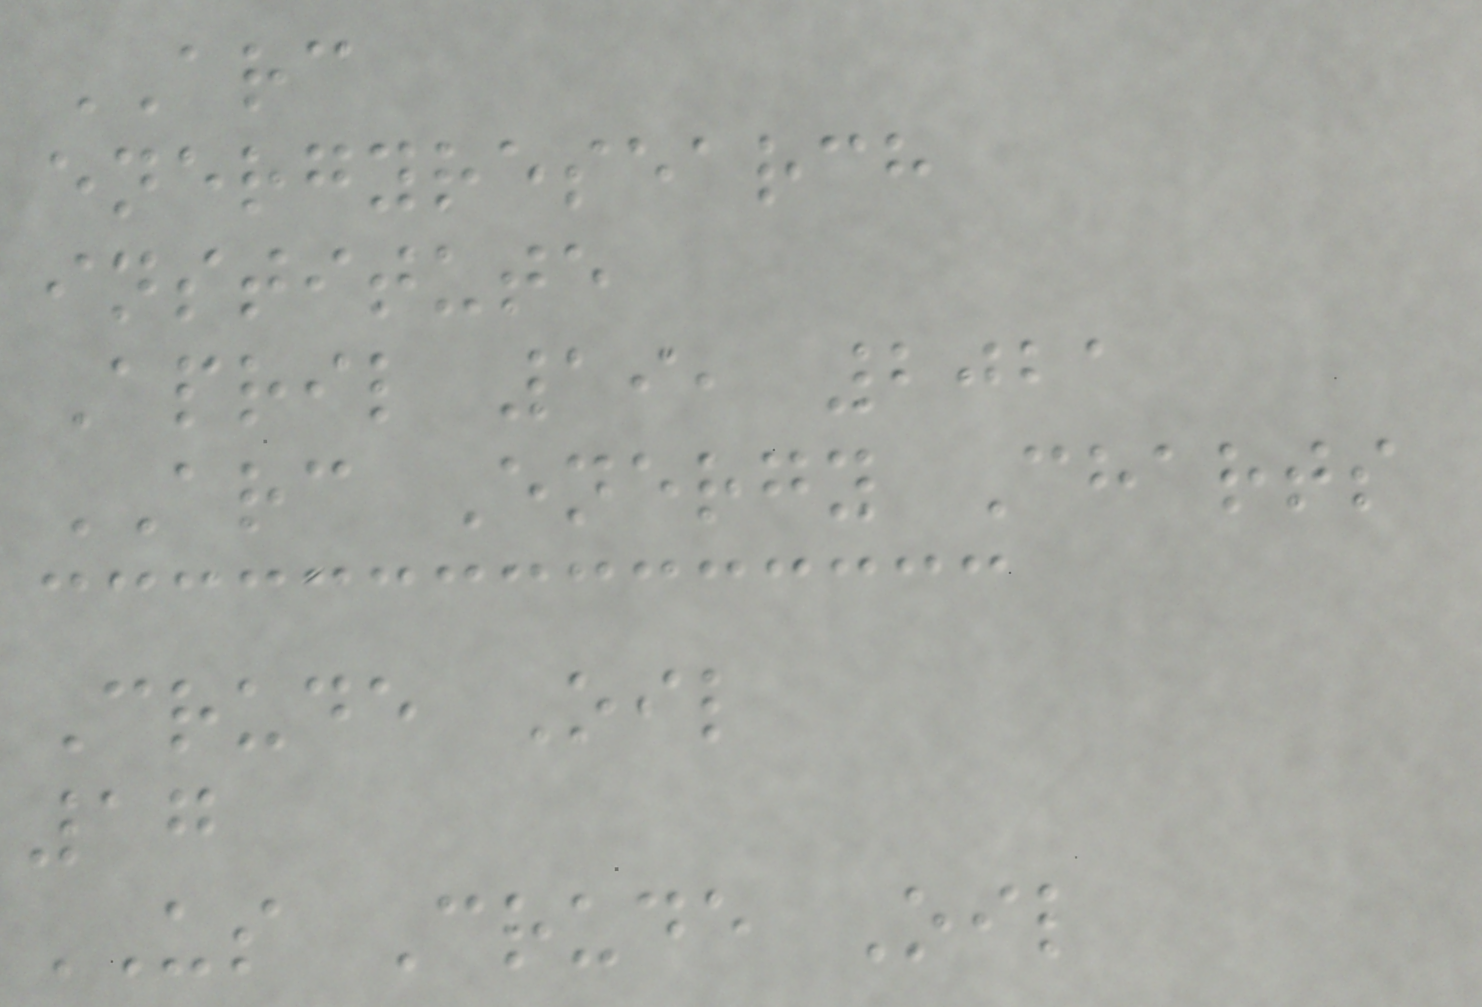ARC
energyresearch
institute
April 19, 2021
ARC Energy Charts
Crude Oil
17
US Crude Oil
